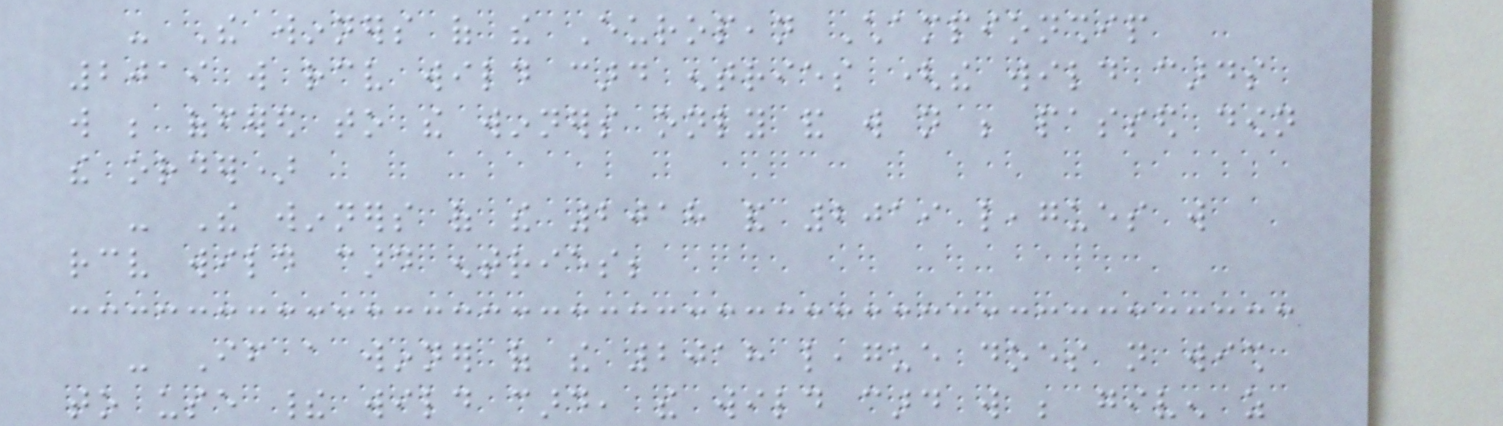- The winners of the European Championship
2019 will receive wild card entries (the wild cards
will be offered to the winners only and will not be passed down
the order)
- The winners of the 2018 and 2019 leagues will
receive wild card entries;
- If a winner of the 2018 league does not wish
to use their wild card, the wild card will be given as
